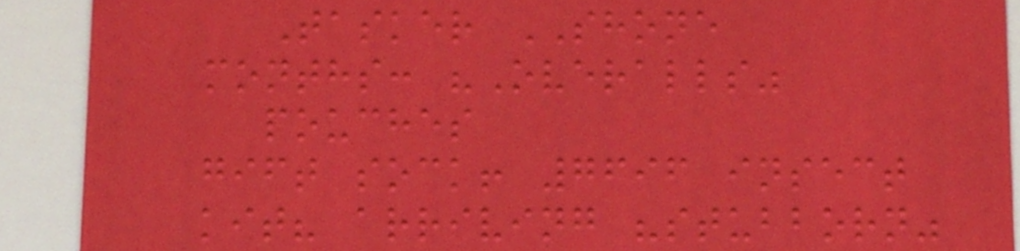Tasker SHONE
months: "Overalls"
pouches
gift sock! 7696 insect
kit? arriving "stubborn"
